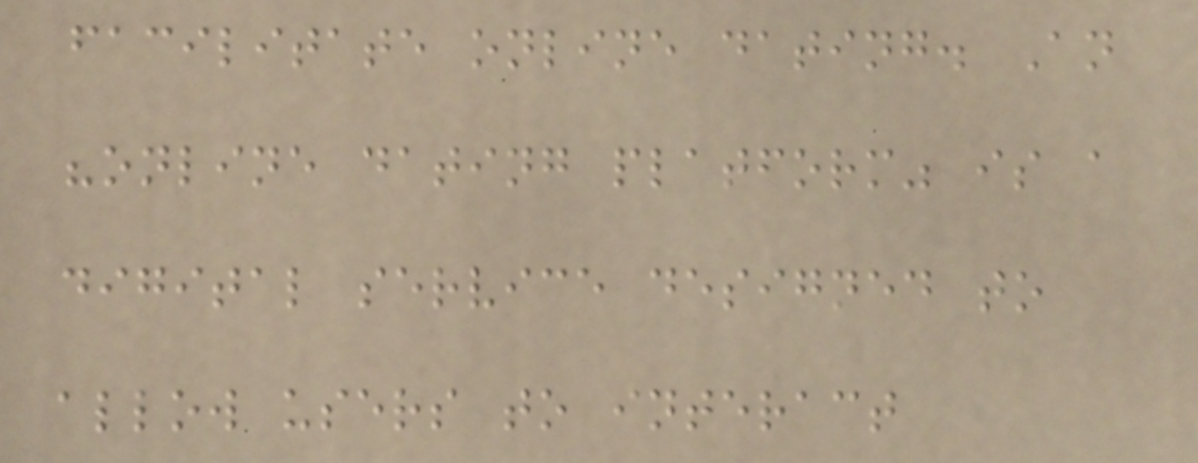facilitate online dating. An
"online dating platform" is a
digital service designed to
allow users to interact
